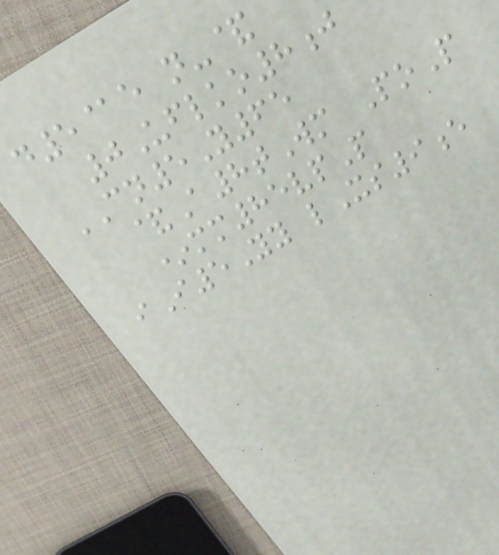d5@e n-&
0Uflko8j
CN5Y65
&A8tWm PoP
*mm85vpP
iI5Yy lXs9e
